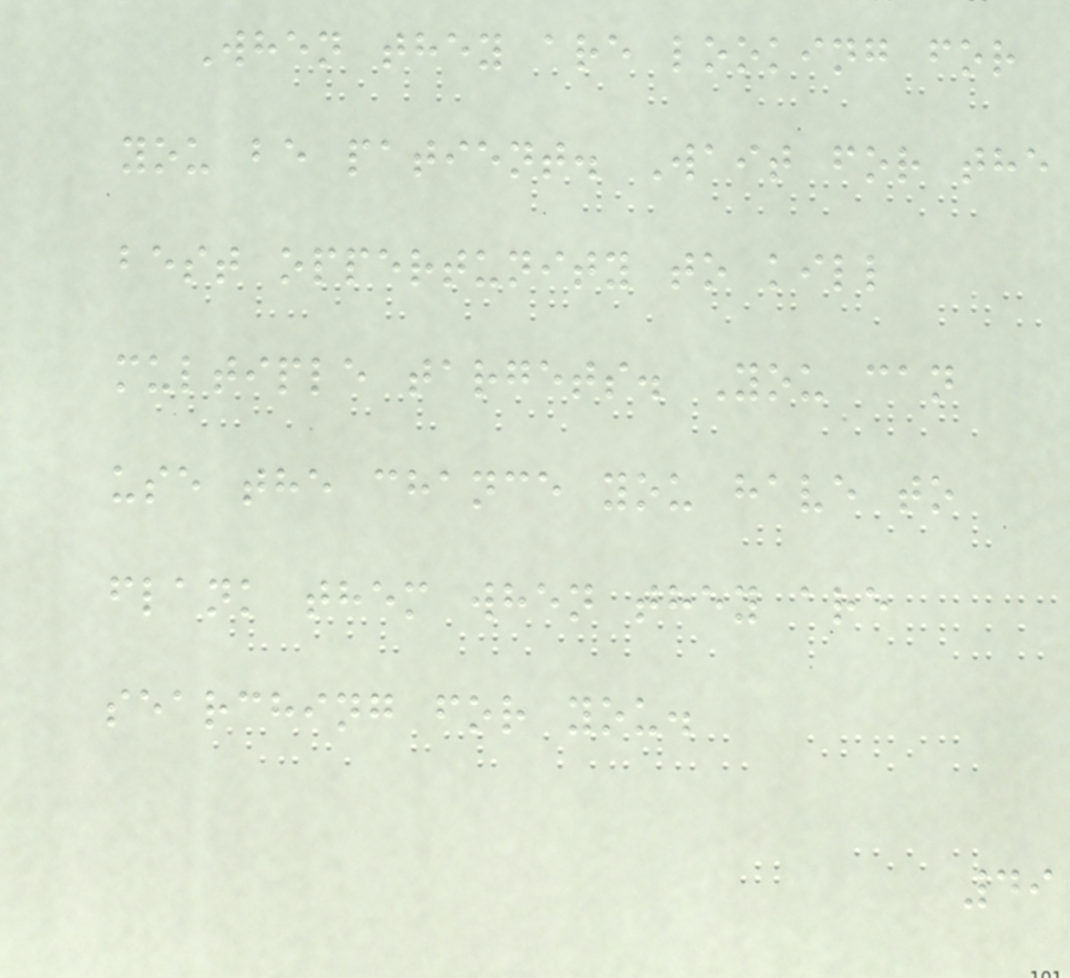When they are looking for
you be patient. Wait for the
best oppertunity to kill
multiple targets. You can
use the chance you have to
flank them when they are
searching for you.
49
